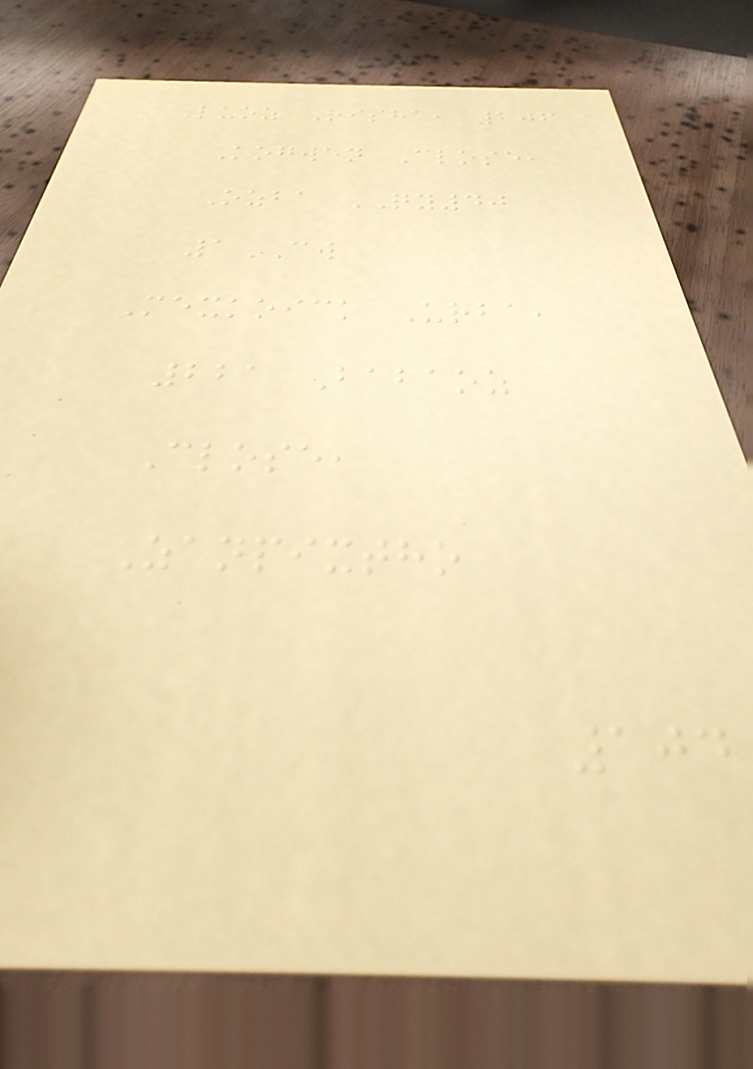Luoz Risha, 206
Kogwen Close,
Ozba QY40
1CW
Mexkoick Urba,
221 Babaoz
Close,
Zanpixtho
104
